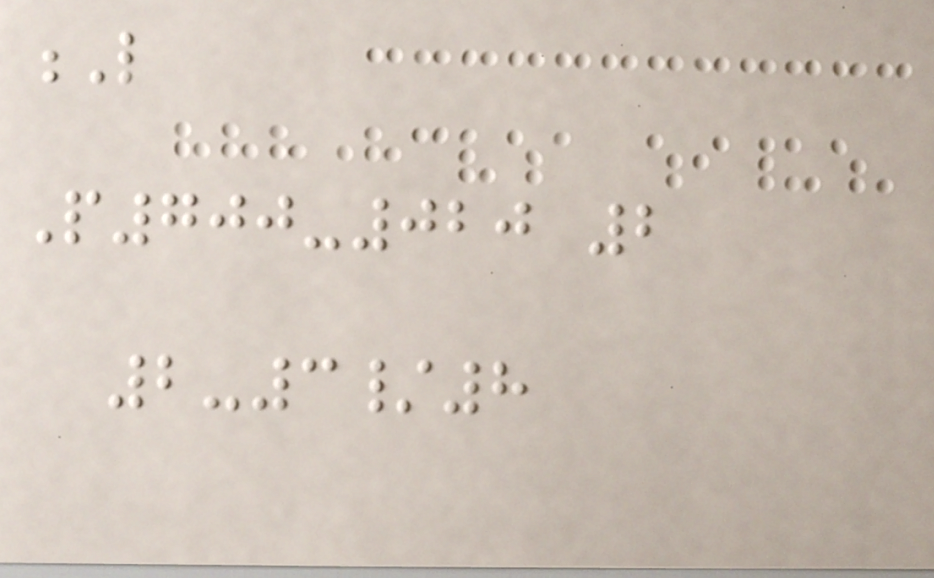L
P700-020 2
2-3/8
